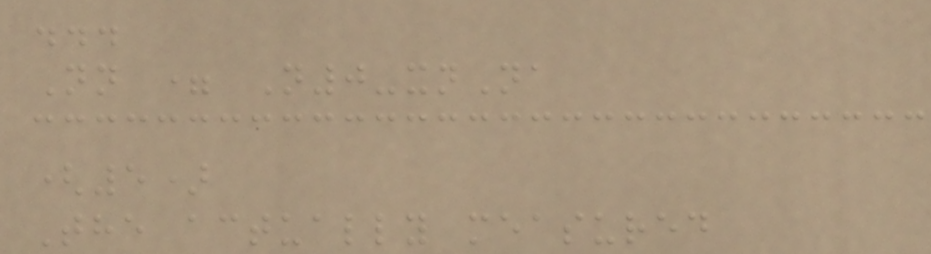...
Nn = N0-xnNa
(5)
The actually measured
